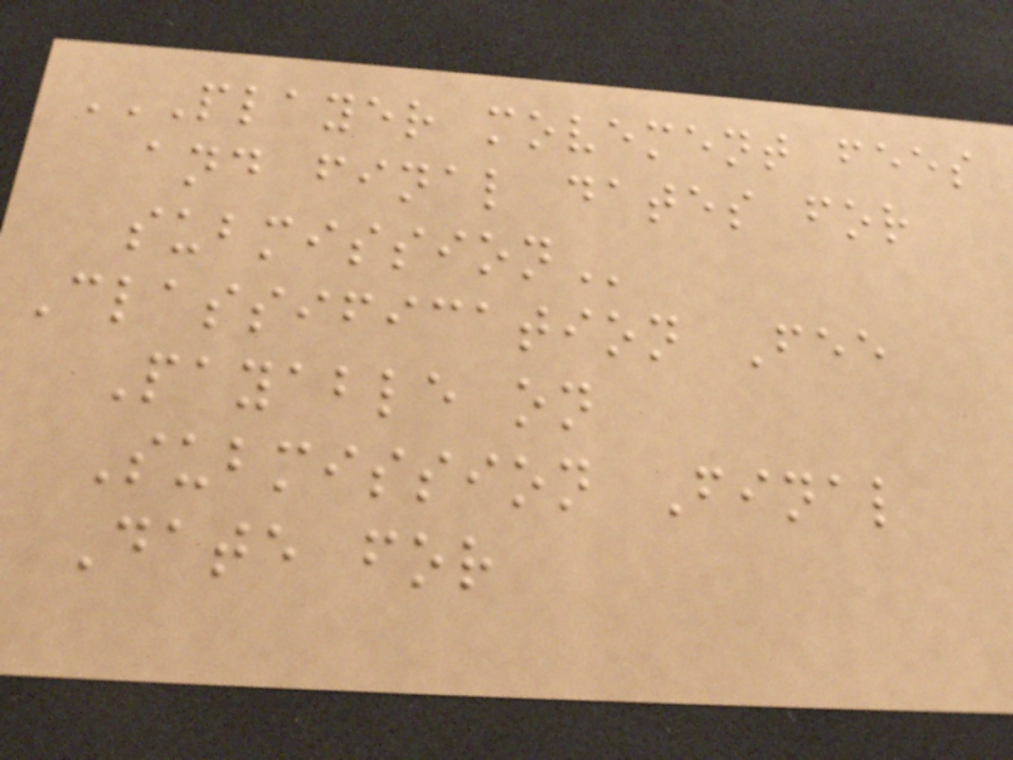PLAYER MOVEMENT FEES
AND FINAL DATES FOR
SUBMISSION
Classification Fee
Payable on
Submission Final
Date for
